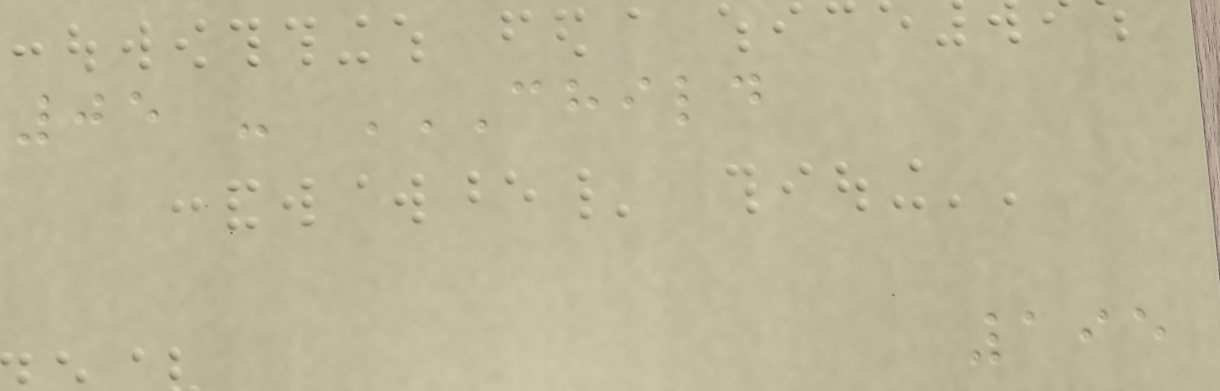05 - CHILD
195
